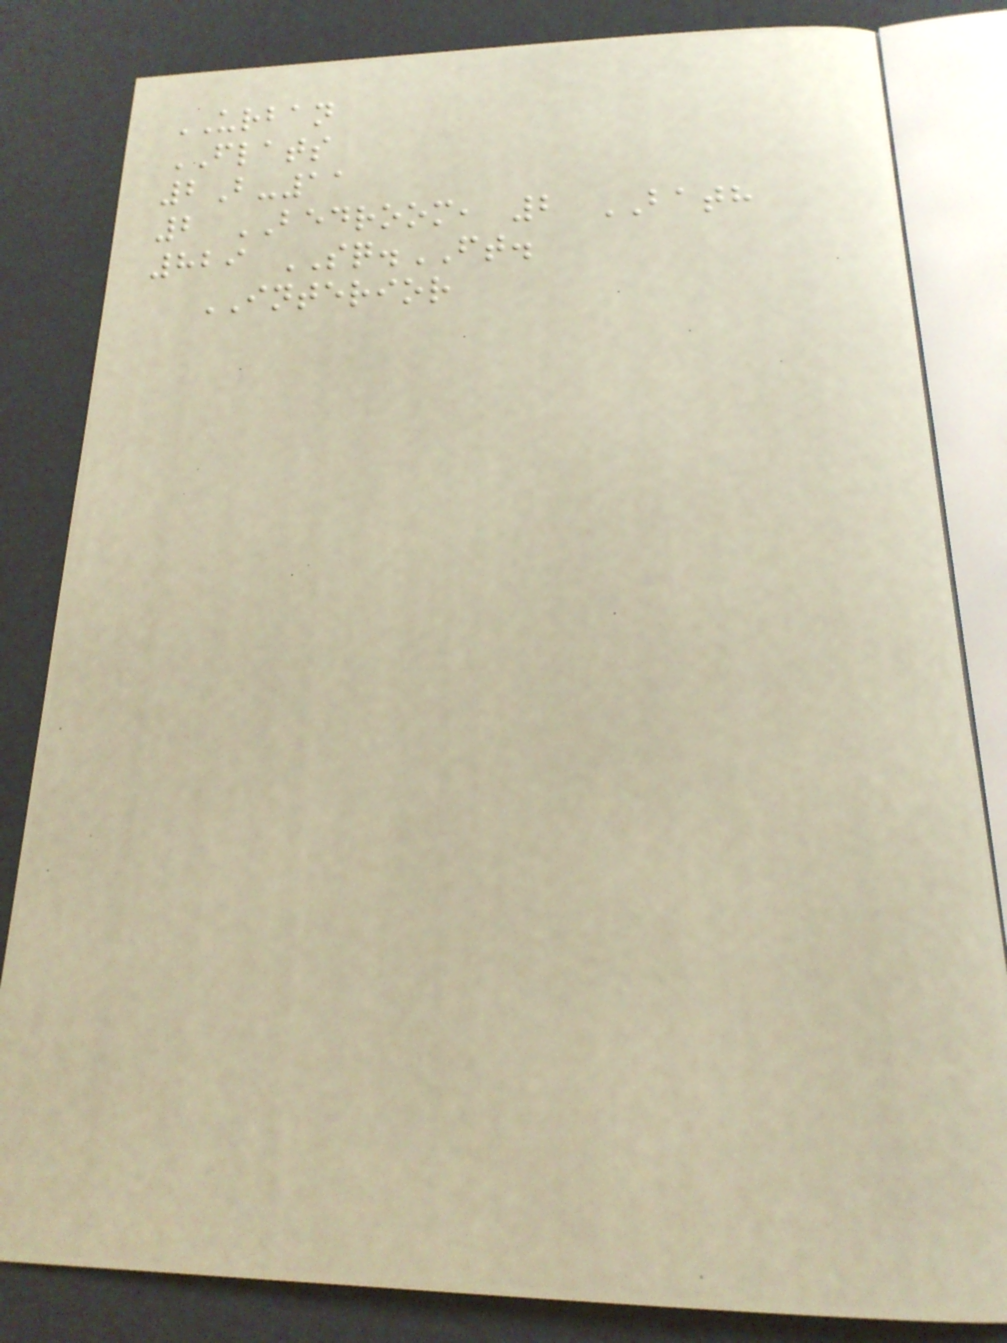URBAN
FLATS
2B-11
2 BEDROOM, 2 BATH
829 SQ.FT.
INTERIOR
